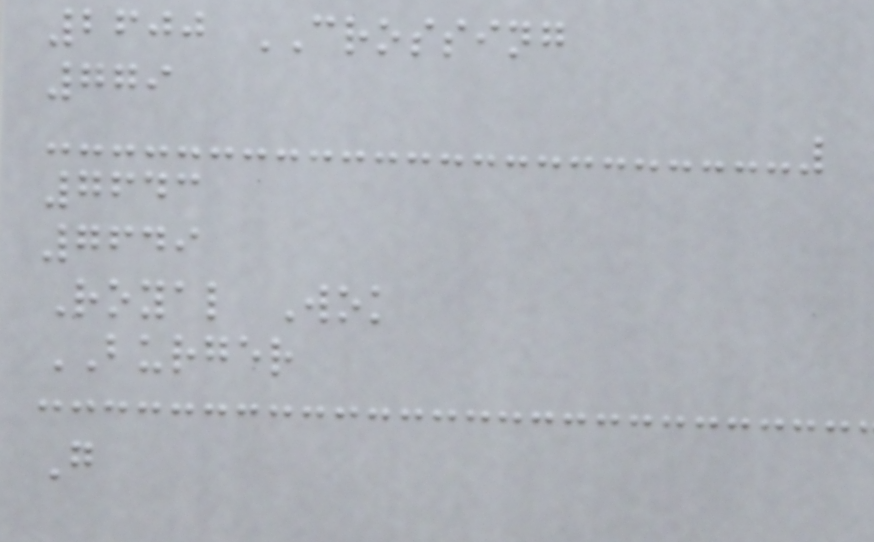2600 CROSSING
779
7643
7649
Royal Wok
BURGER
G
